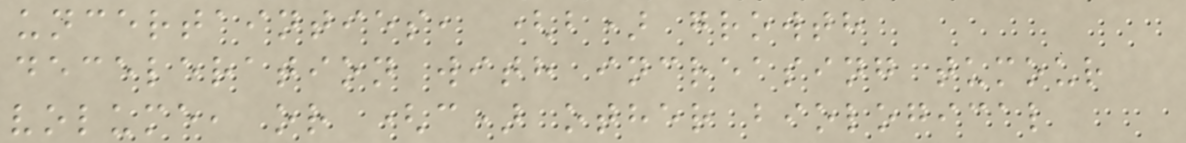uncertainties, (b) growth
deceleration with increasing tumour
volume, or (c) other biological
